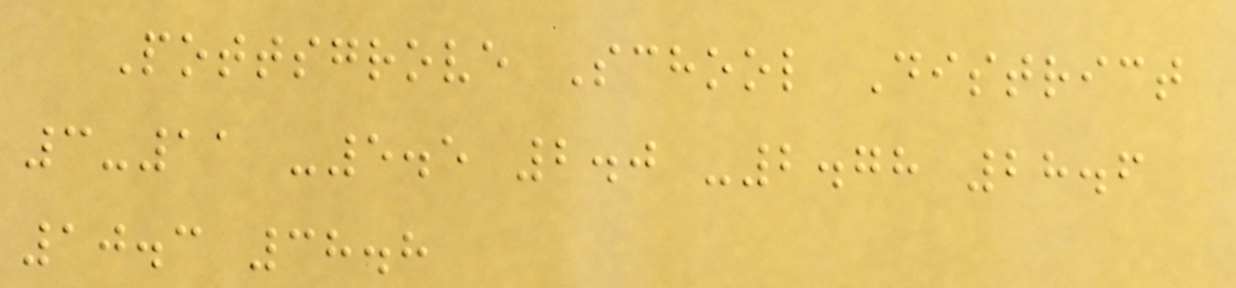Pottsgrove School District
3-11 -5.5 2.0 -2.78 28.6
10.3 38.8
